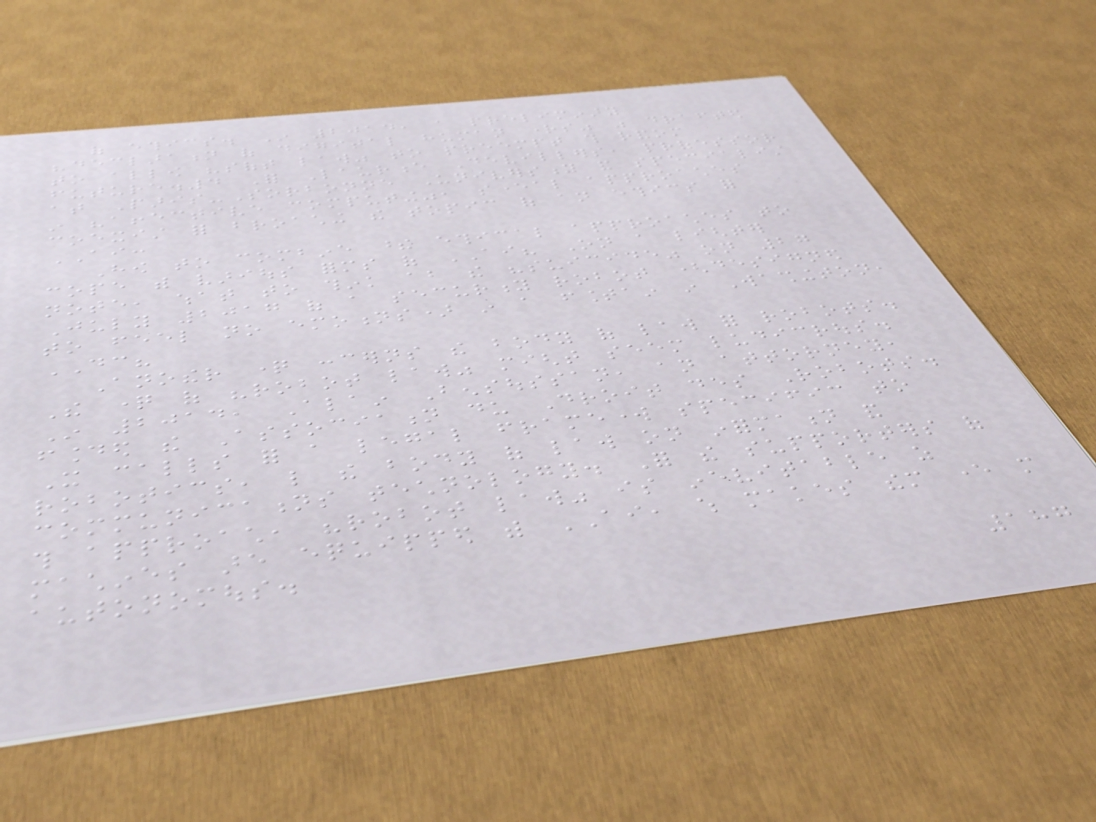of ethics. In 2014, a preliminary
"declaration of digital human rights" was drafted
to allow "soft law" to preempt this random
future.4 For Laurence Devillers, professor
at Paris-Sorbonne University and specialist
in "affective computing", several approaches
coexist for broaching the topic of an ethics for
AI:
How to combine these ethical approaches to
cope with various forms of AI? On a lighter
note, what to think about the "suicide" on 27
July 2017 of a security robot (designed
to feel no emotions) in a fountain in Washington,
DC?
Another question concerns the body of law for robots.
The question of "robot law" might seem ludicrous.
In 2014, Alain Bensoussan, an attorney,
founded the Association du Droit des Robots.
It calls for a legal framework specific to
robotics, like the body of law on information and
communications technology. For the supporters of
this approach, "robot law" is inevitable as
machines are equipped with AI, which makes them ever more
autonomous.
187
